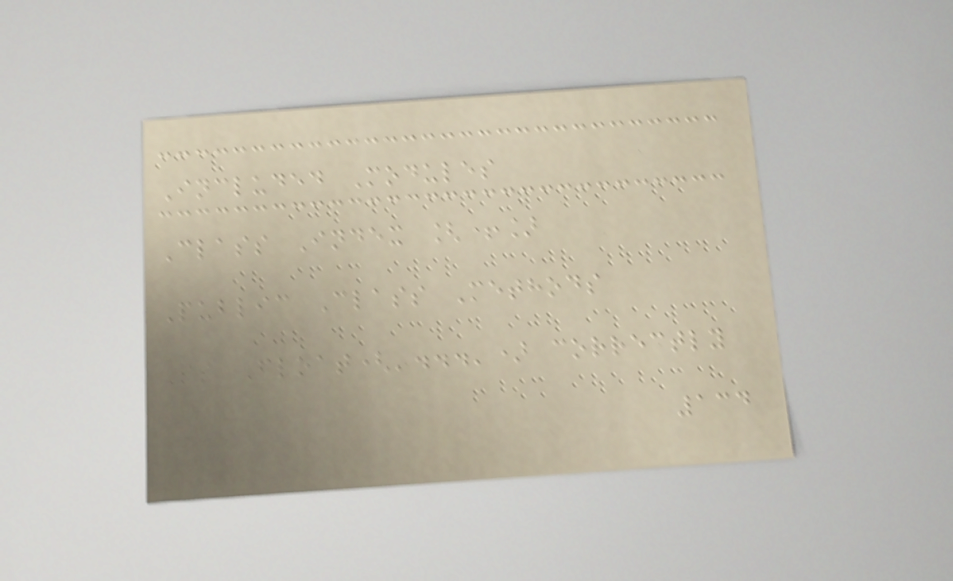Included Modules
Class Index [+]
Public Class Methods
Is Float('...') correctly
134
